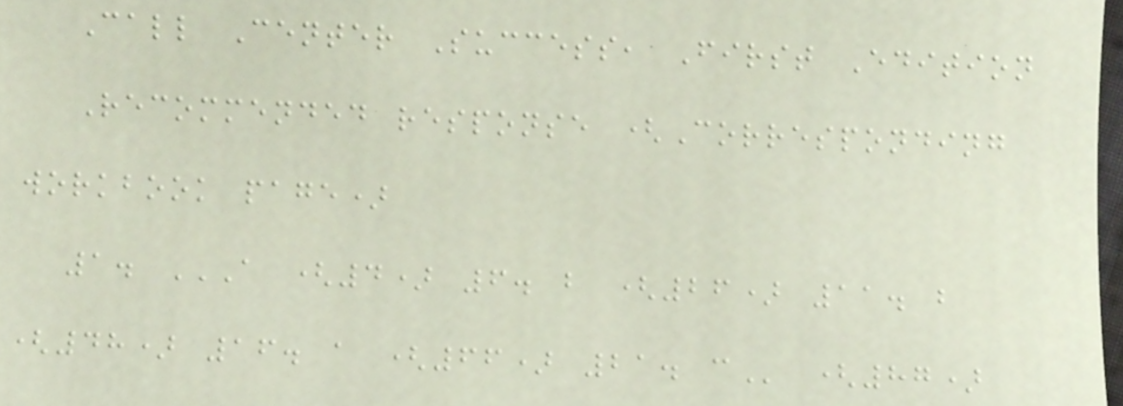Call Center Success, First Edition
Recommended response (Corresponding
workbook page)
1. A (4) 6. B (26) 11. B
(48) 16. A (66) 21. C (87)
